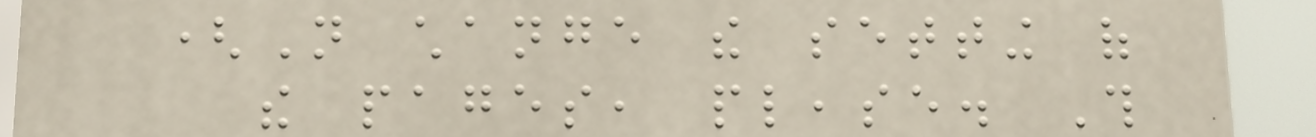(Not change the setting of
the pages, please. This
